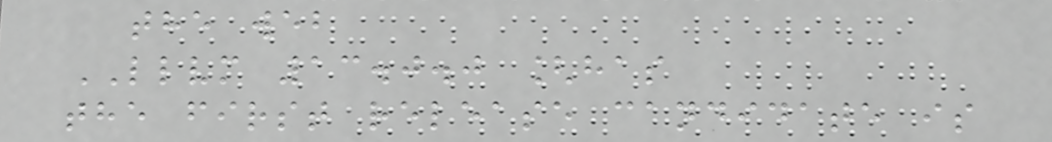the web
LLVM 13.0.0 [has
the first release candidate is
